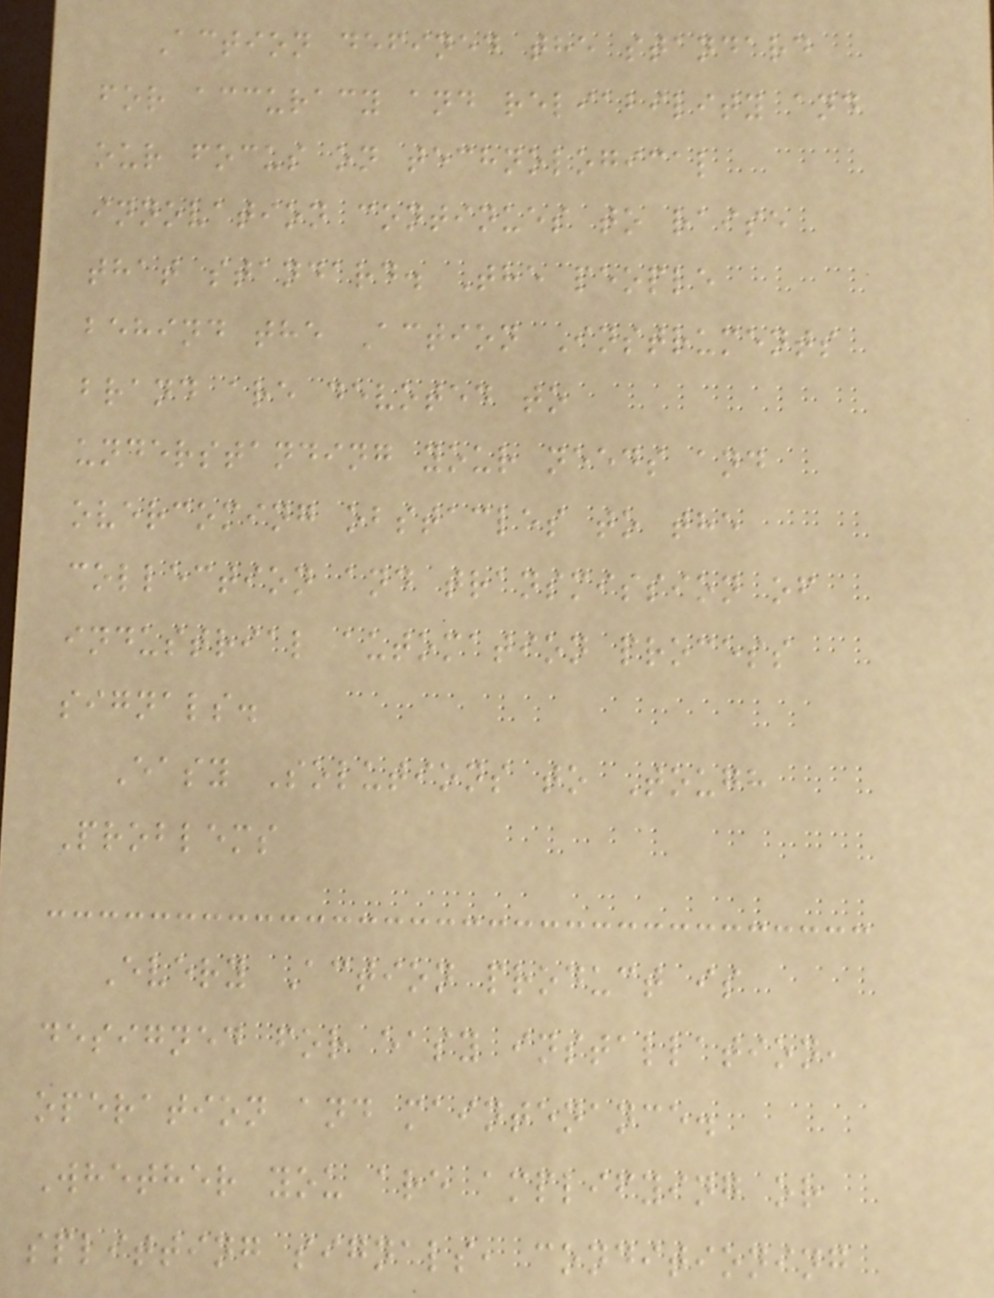Action defined the standard
for accuracy and reliability and
our focus on technological
innovation continues to raise
that standard. The people
behind the Action Instruments
brand are devoted to
understanding your needs and
overcoming obstacles to the
collection and transmission of
industrial automation process
signals.
Easy Solutions to Tough
Problems
Every Action product is
designed for easy installation,
operation and maintenance.
Whether you are amplifying or
splitting signals, conditioning
